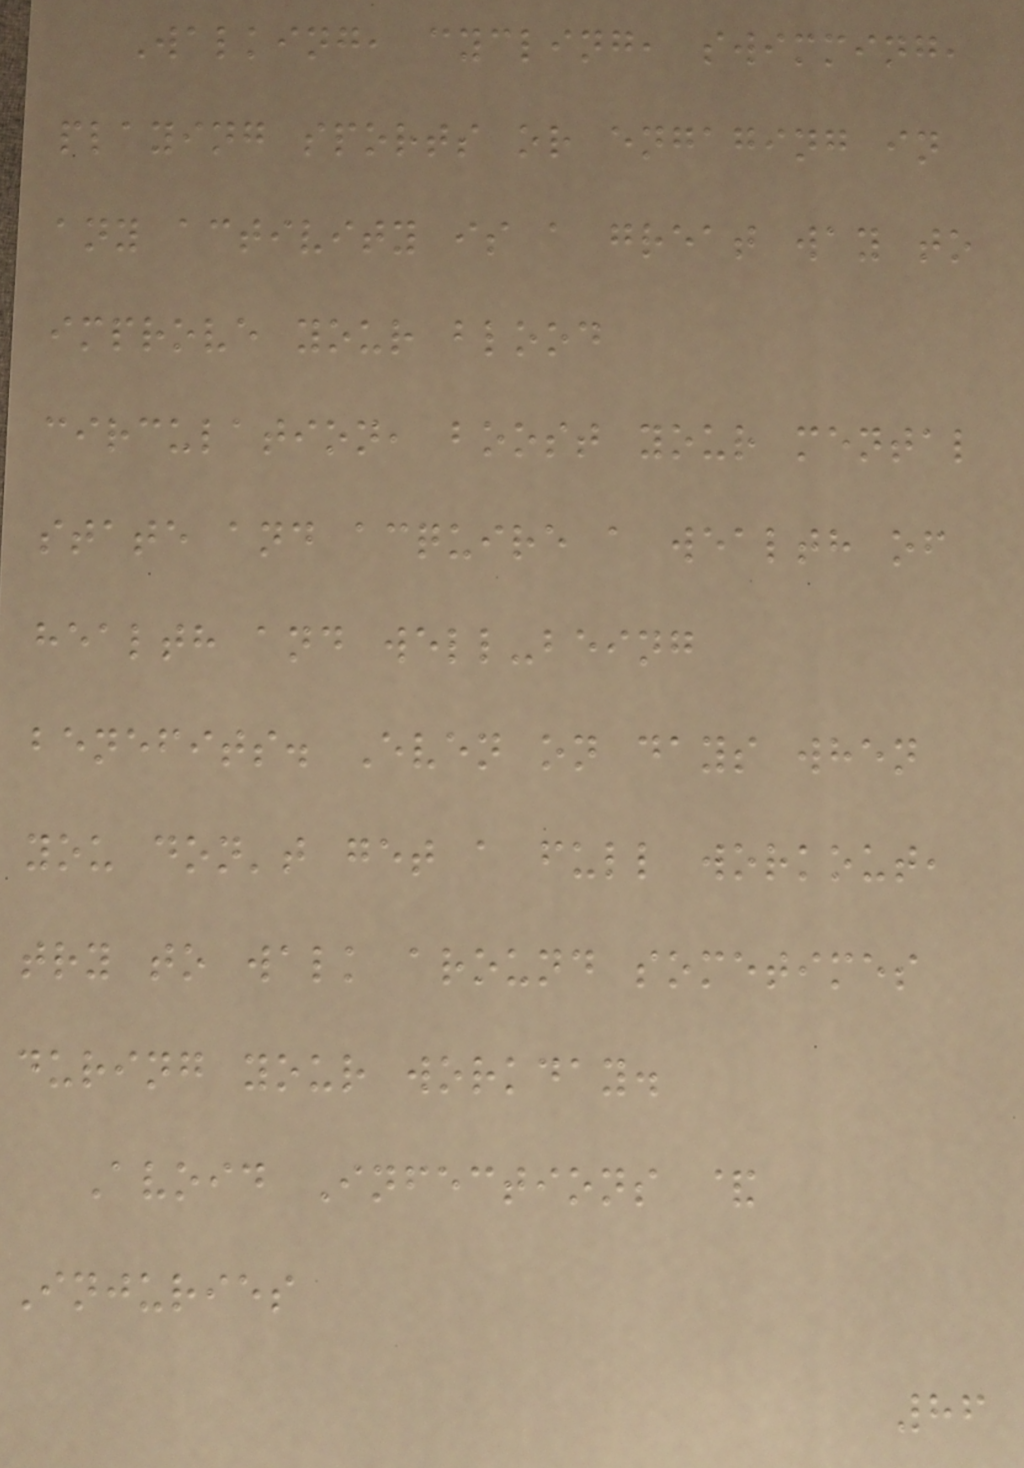Walking, cycling, swimming,
playing sports or engaging in
any activity is a great way to
improve your blood
circulation, boost your mental
state and acquire a wealth of
health and well-being
benefits. Even on days when
you don't get a full workout,
try to walk around sometimes
during your workday.
Avoid Infections &
Injuries
86
